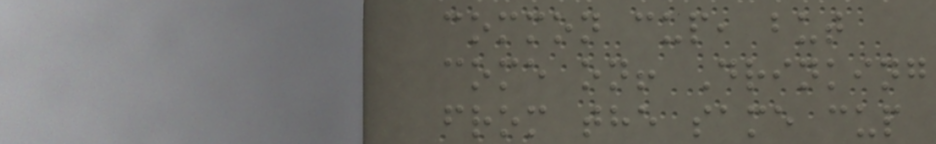common cup, but
come on! Drinking
from the same cup
